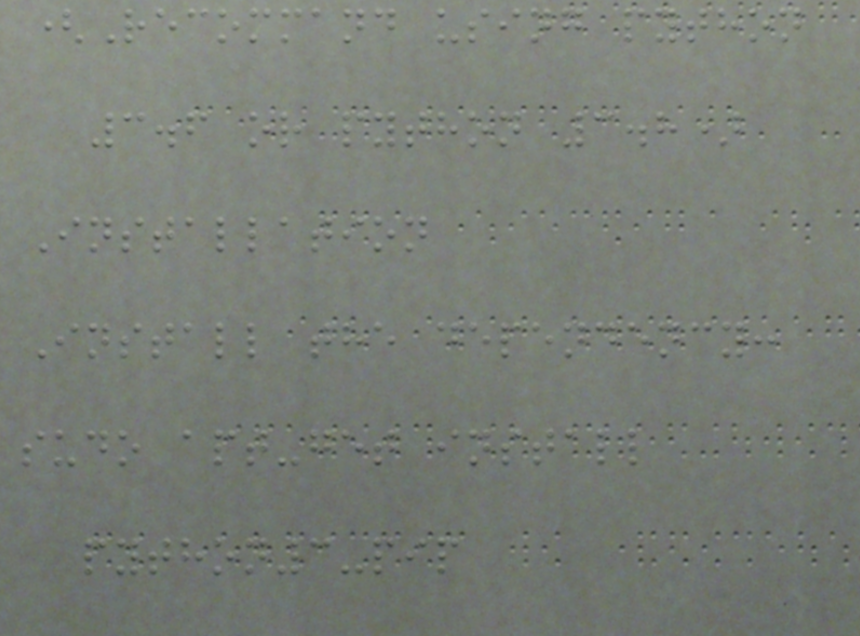(Recommand using python
3.6 or python 3.8)
Installation
Install the dependency:
sudo apt-get install
python3-pip
